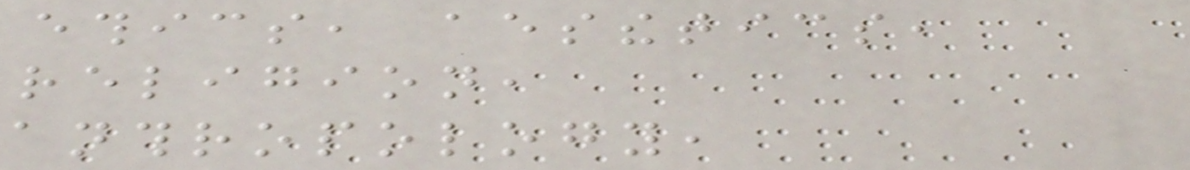ethics, aesthetics,
religion,
anthropology,
